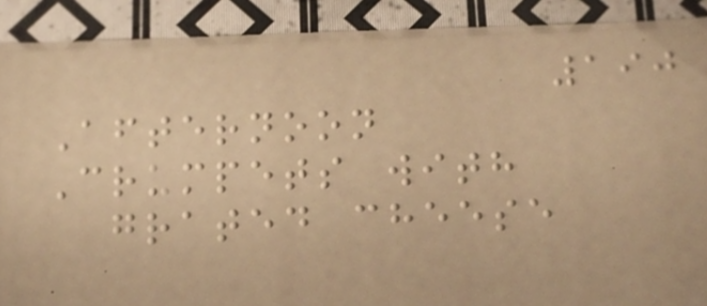190
Afternoon
Crumpets with
grated cheese
